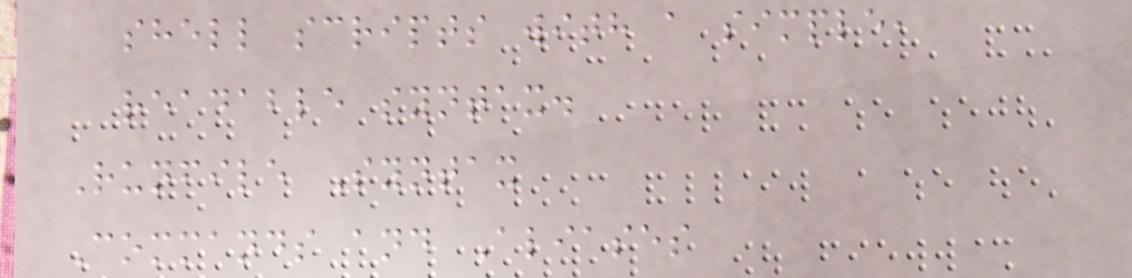shell scripts with a simple,
readable syntax.
Runfile Syntax
Commands and Aliases
